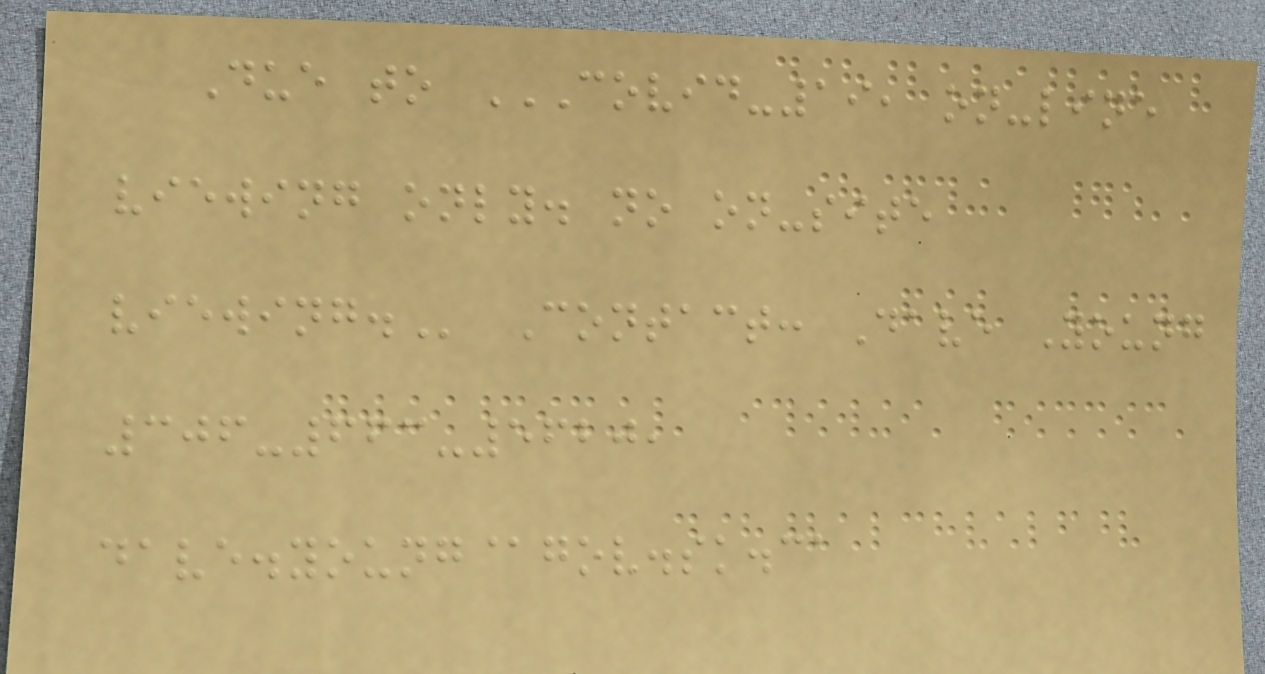Due to COVID-19, ON-LINE
VIEWING ONLY. NO ON-SITE
VIEWING. Contact: Dave Young
306-663-5620,
dave.young@gov.sk.ca
